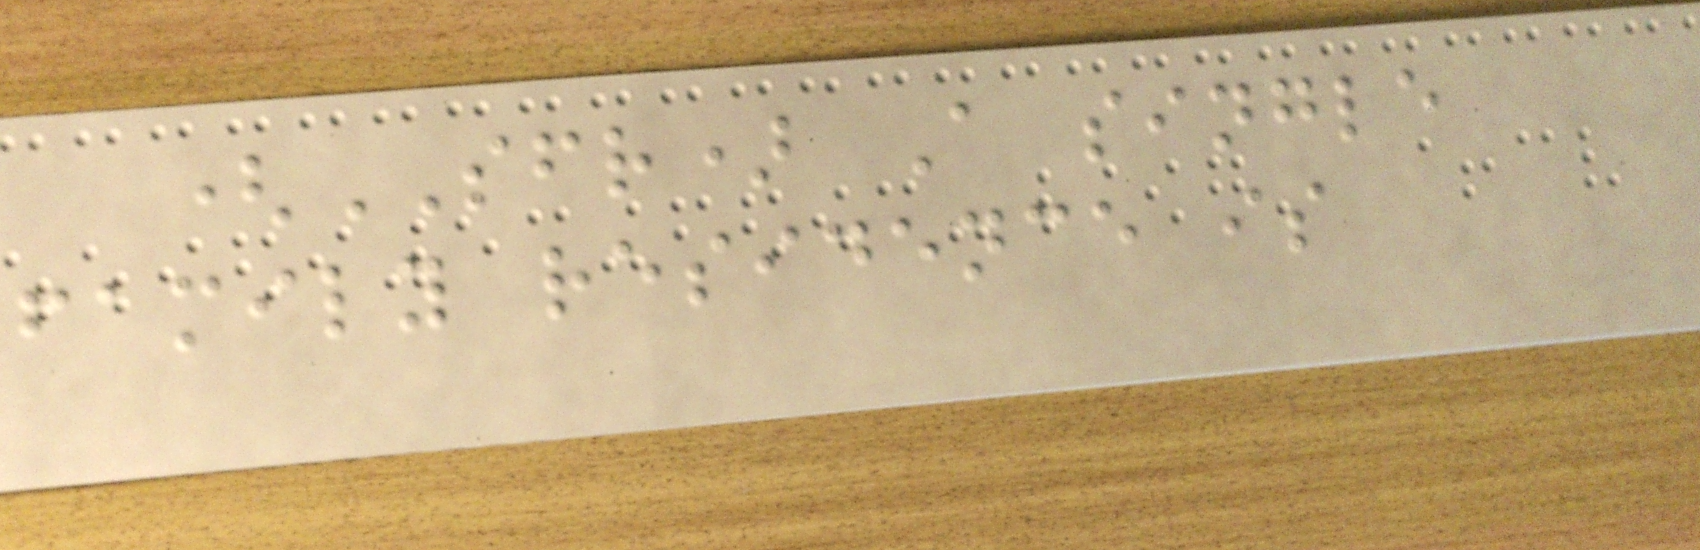(SFR) A single
family residence is
